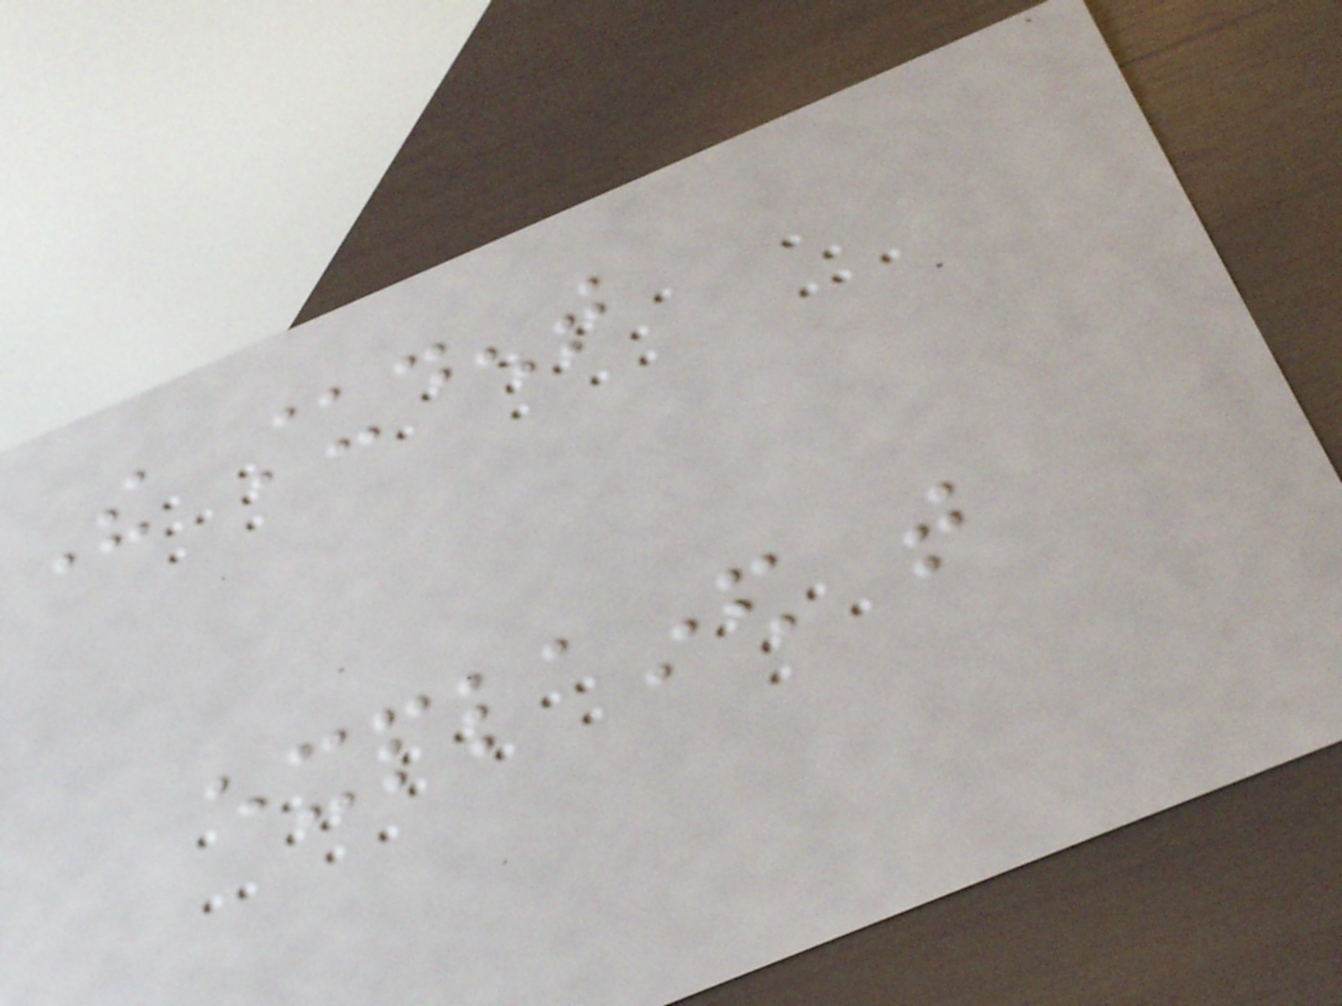The student
explained that
